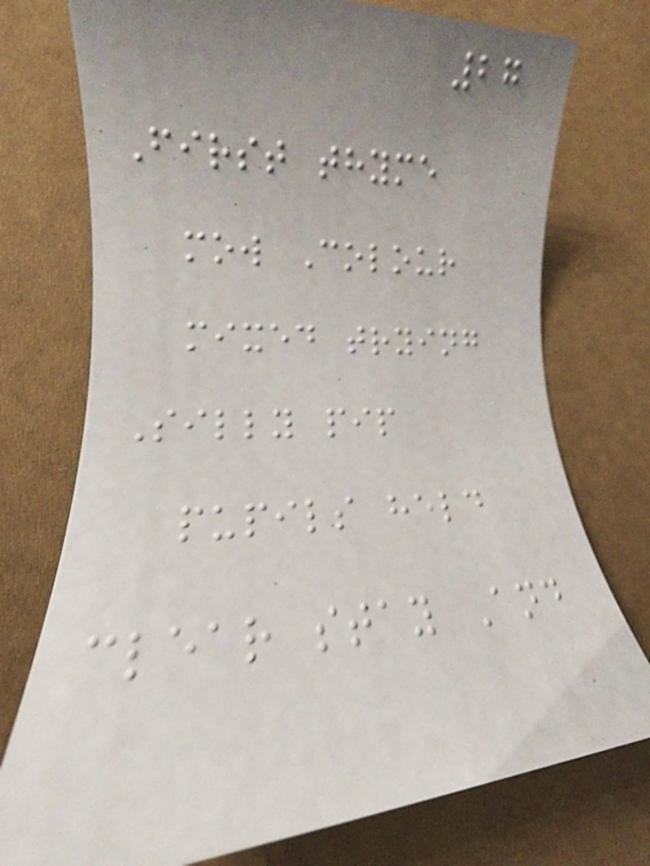27
First thyme
mow Colour
mixed trying
Silly pip
pupils held
clear stay And
